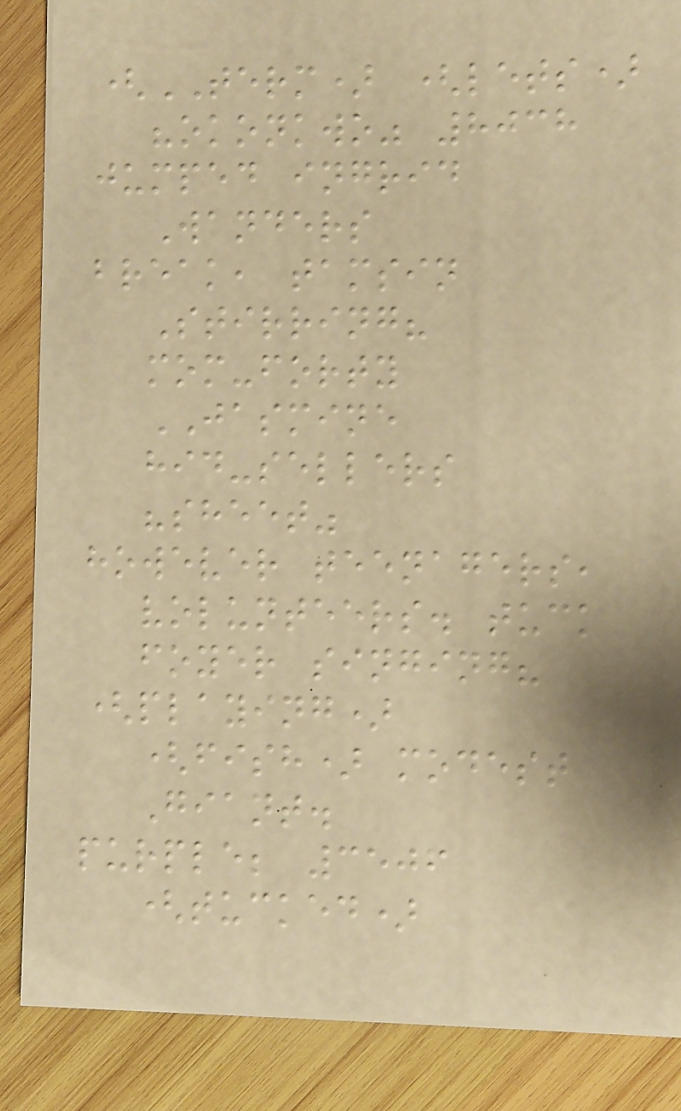(TERM) (lets)
"okonkwo" 8038
jumped ingrid
Wanders
break, tamsin
Stirring?
mom-forty
JASMINE
hid-sellers
"sheet"
however teenagers,
volunteers. tuck
foyer singing?
(playing)
(fish) modest
Giant.
purple; 3506
(tucked)
